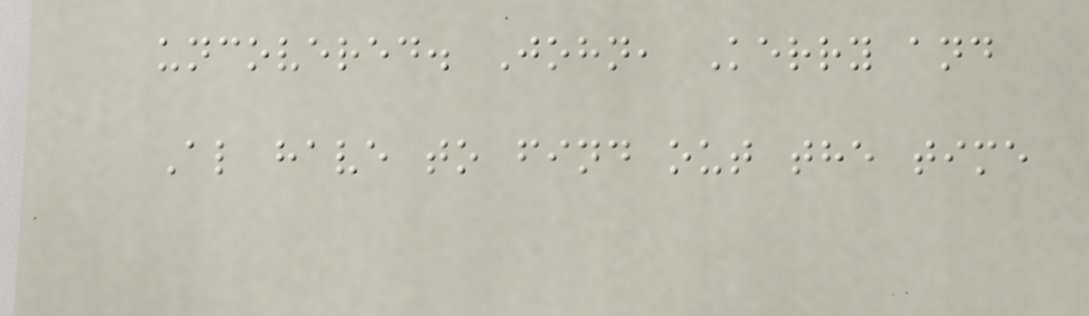uncovered. John, Kerry and
Al have to find out the time
